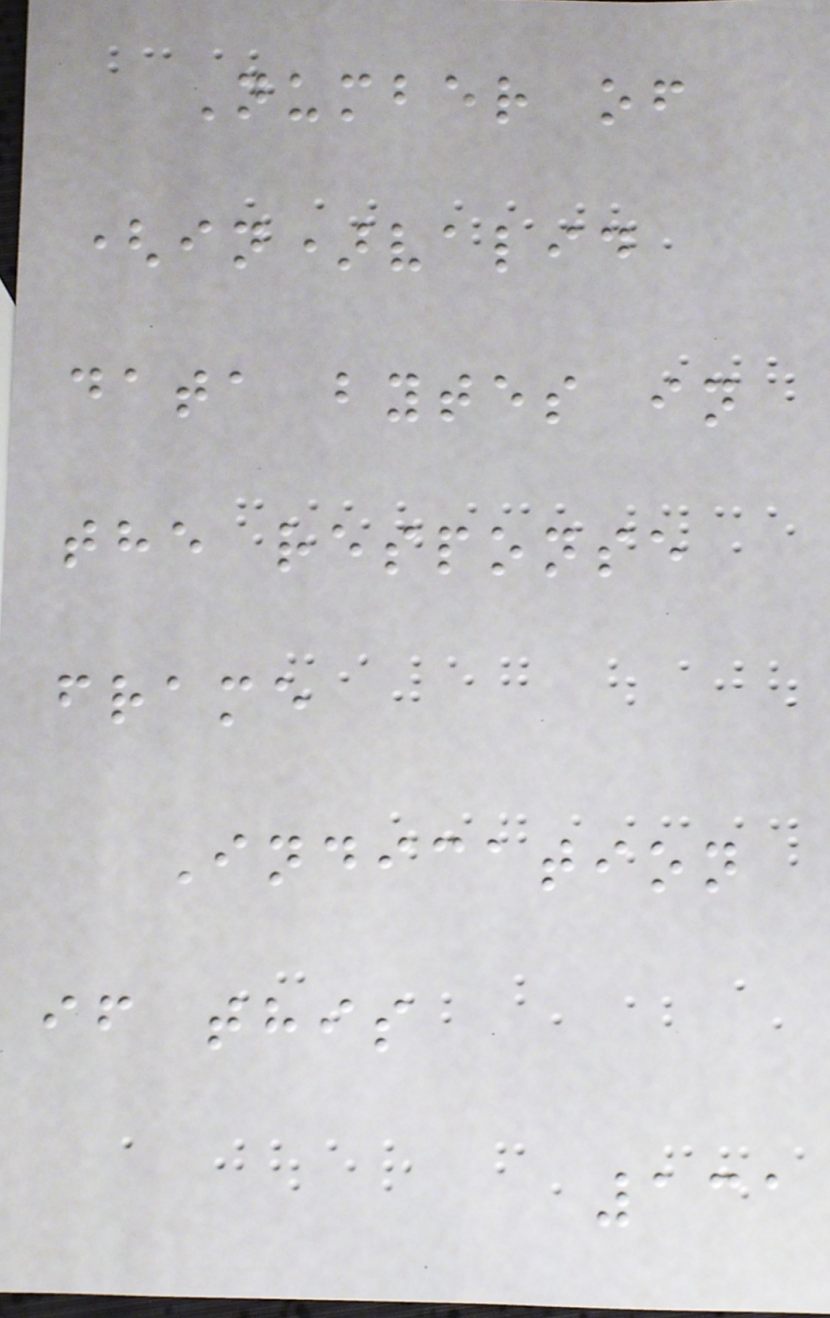Number of
(in)valid
data bytes in
the response
frame
Indication
if this
131
